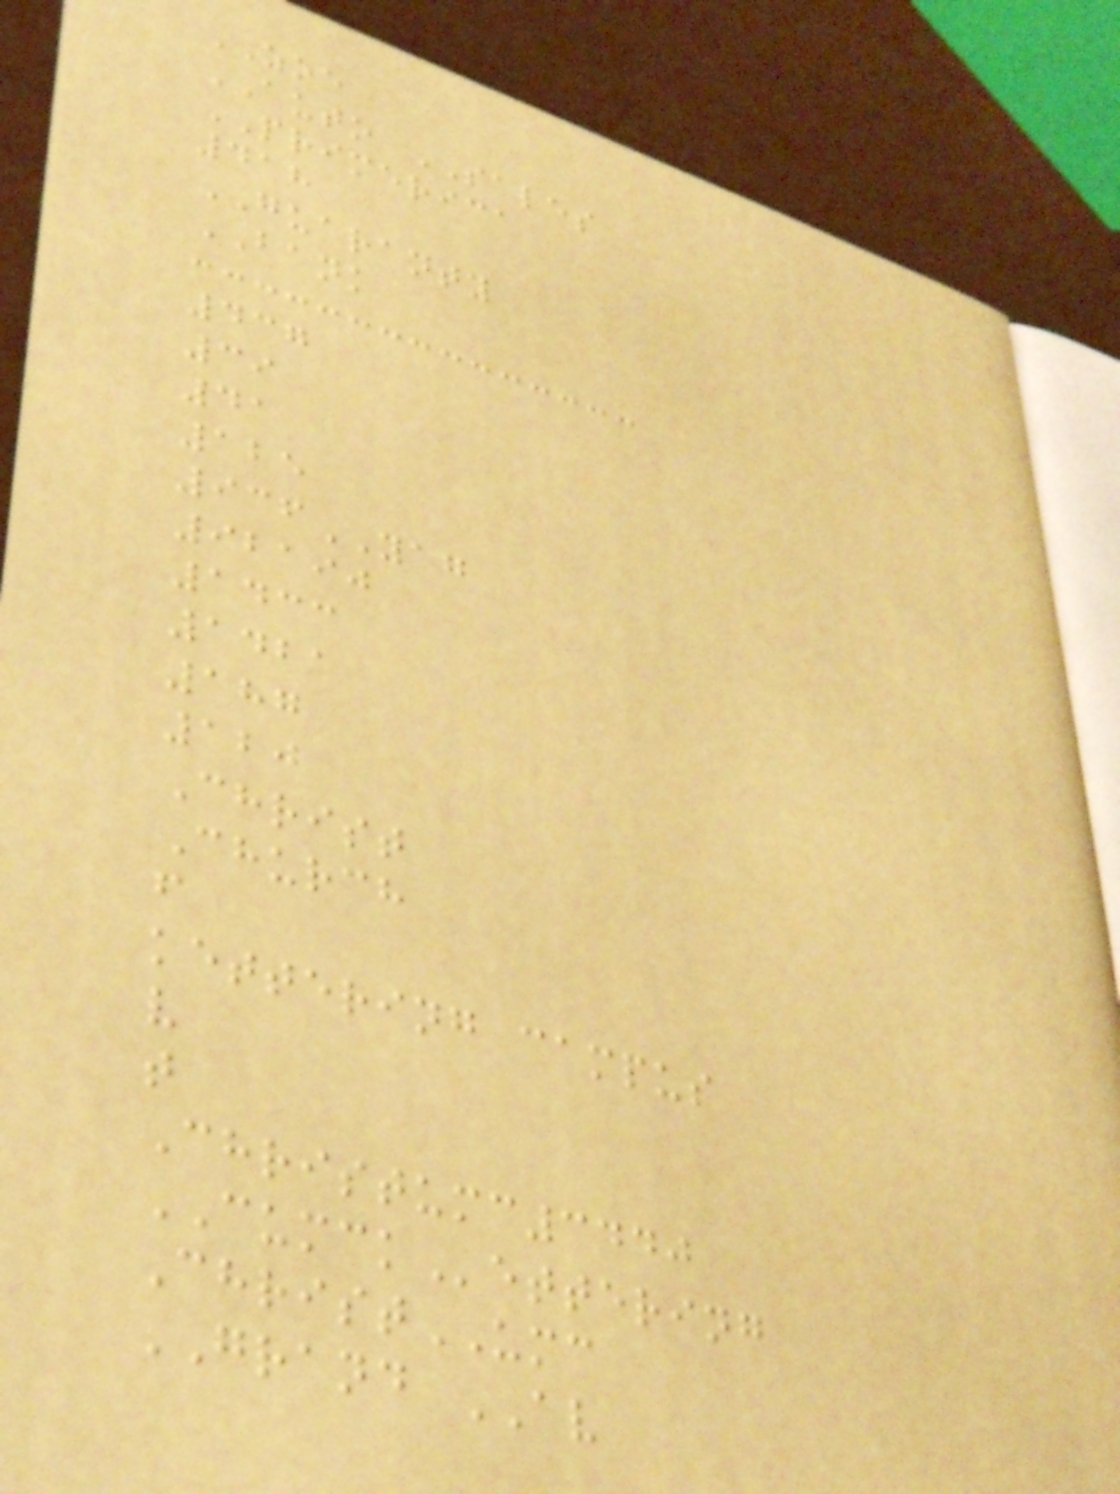ZOE
AUTO SALES
PRIMERICA
418
GUARANTY
BANK
437
39
41
125
936YAG
92190
1433
1421
187
120
Christ
Church
f
kettering campus
v
t
Christumc3440
CUMCKettering
ChristUMC
GRAND AV
